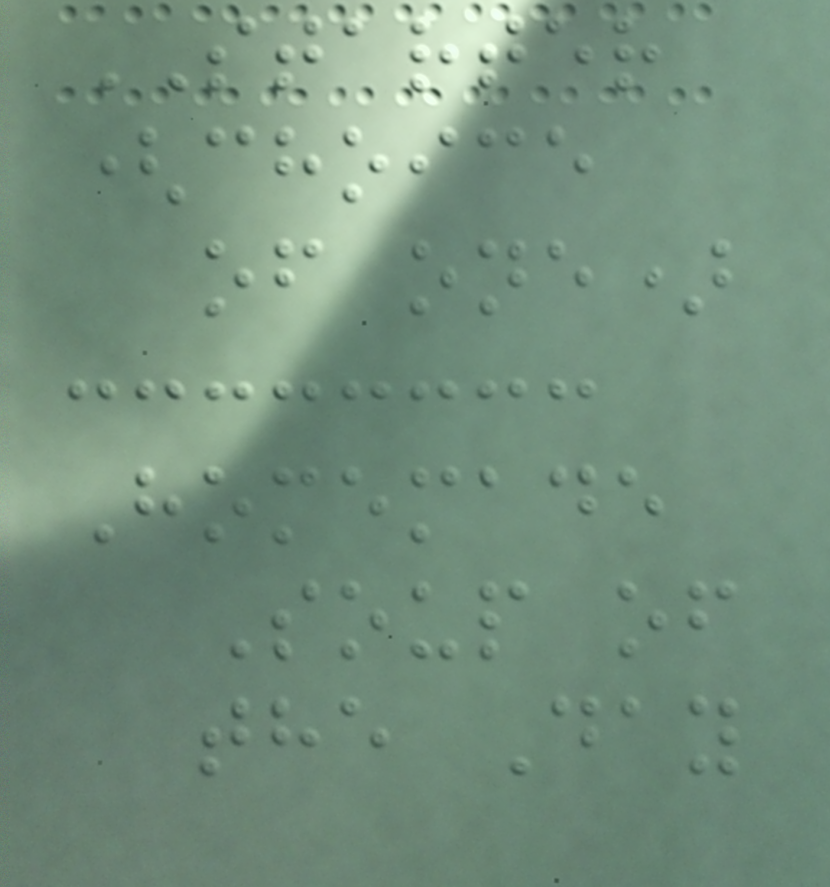STARTER
(choice
of one)
Homemade
Soup of
the Day
